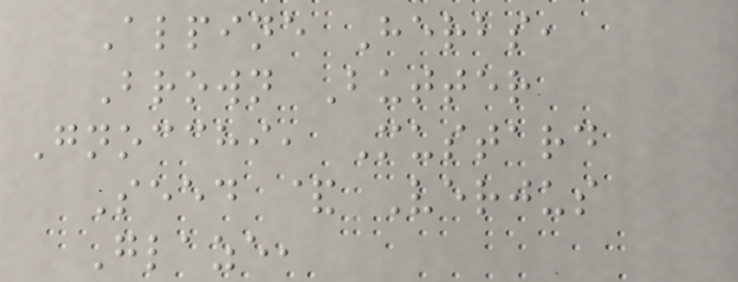Alpine Herbs,
Brown Butter
Gnocchi, Mustard
Seed & Verjus
Glaze,
